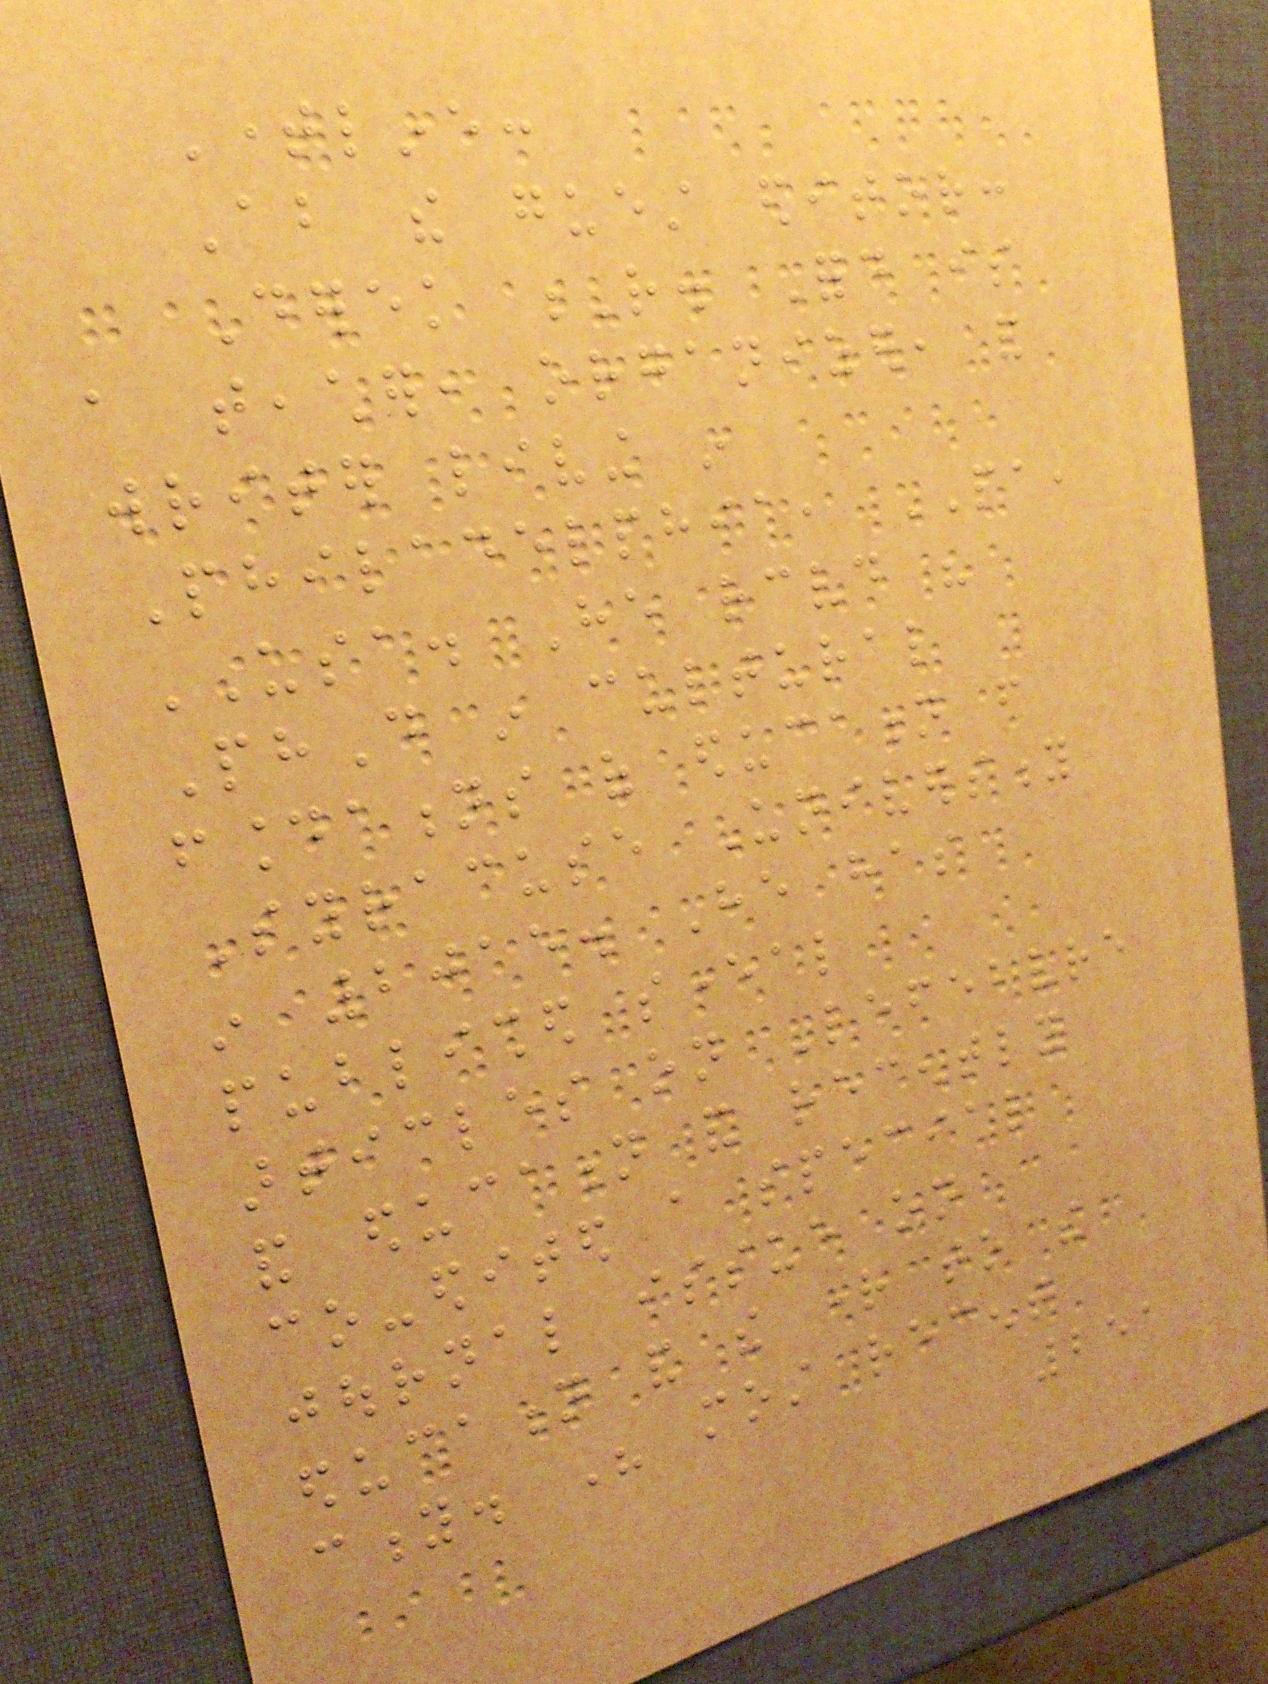Timeline:
About the guest editor:
Derek R. Ford is
a teacher, organizer, and
writer living in
Philadelphia, PA,
USA. He received his
PhD in cultural
foundations of education from
Syracuse University
in 2015. He has
published several
articles on Lefebvre
and education and recently
co-edited a special
journal issue on
education and the right to the
city. His most recent
251
